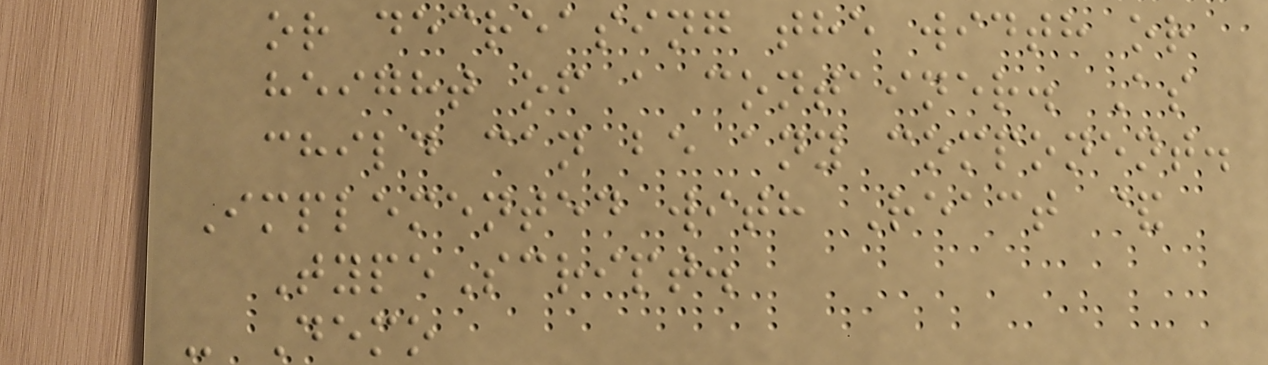or decreasing the width or
height of a container. As
child can be any component.
Implemented with React &
TypeScript.
- Demo
